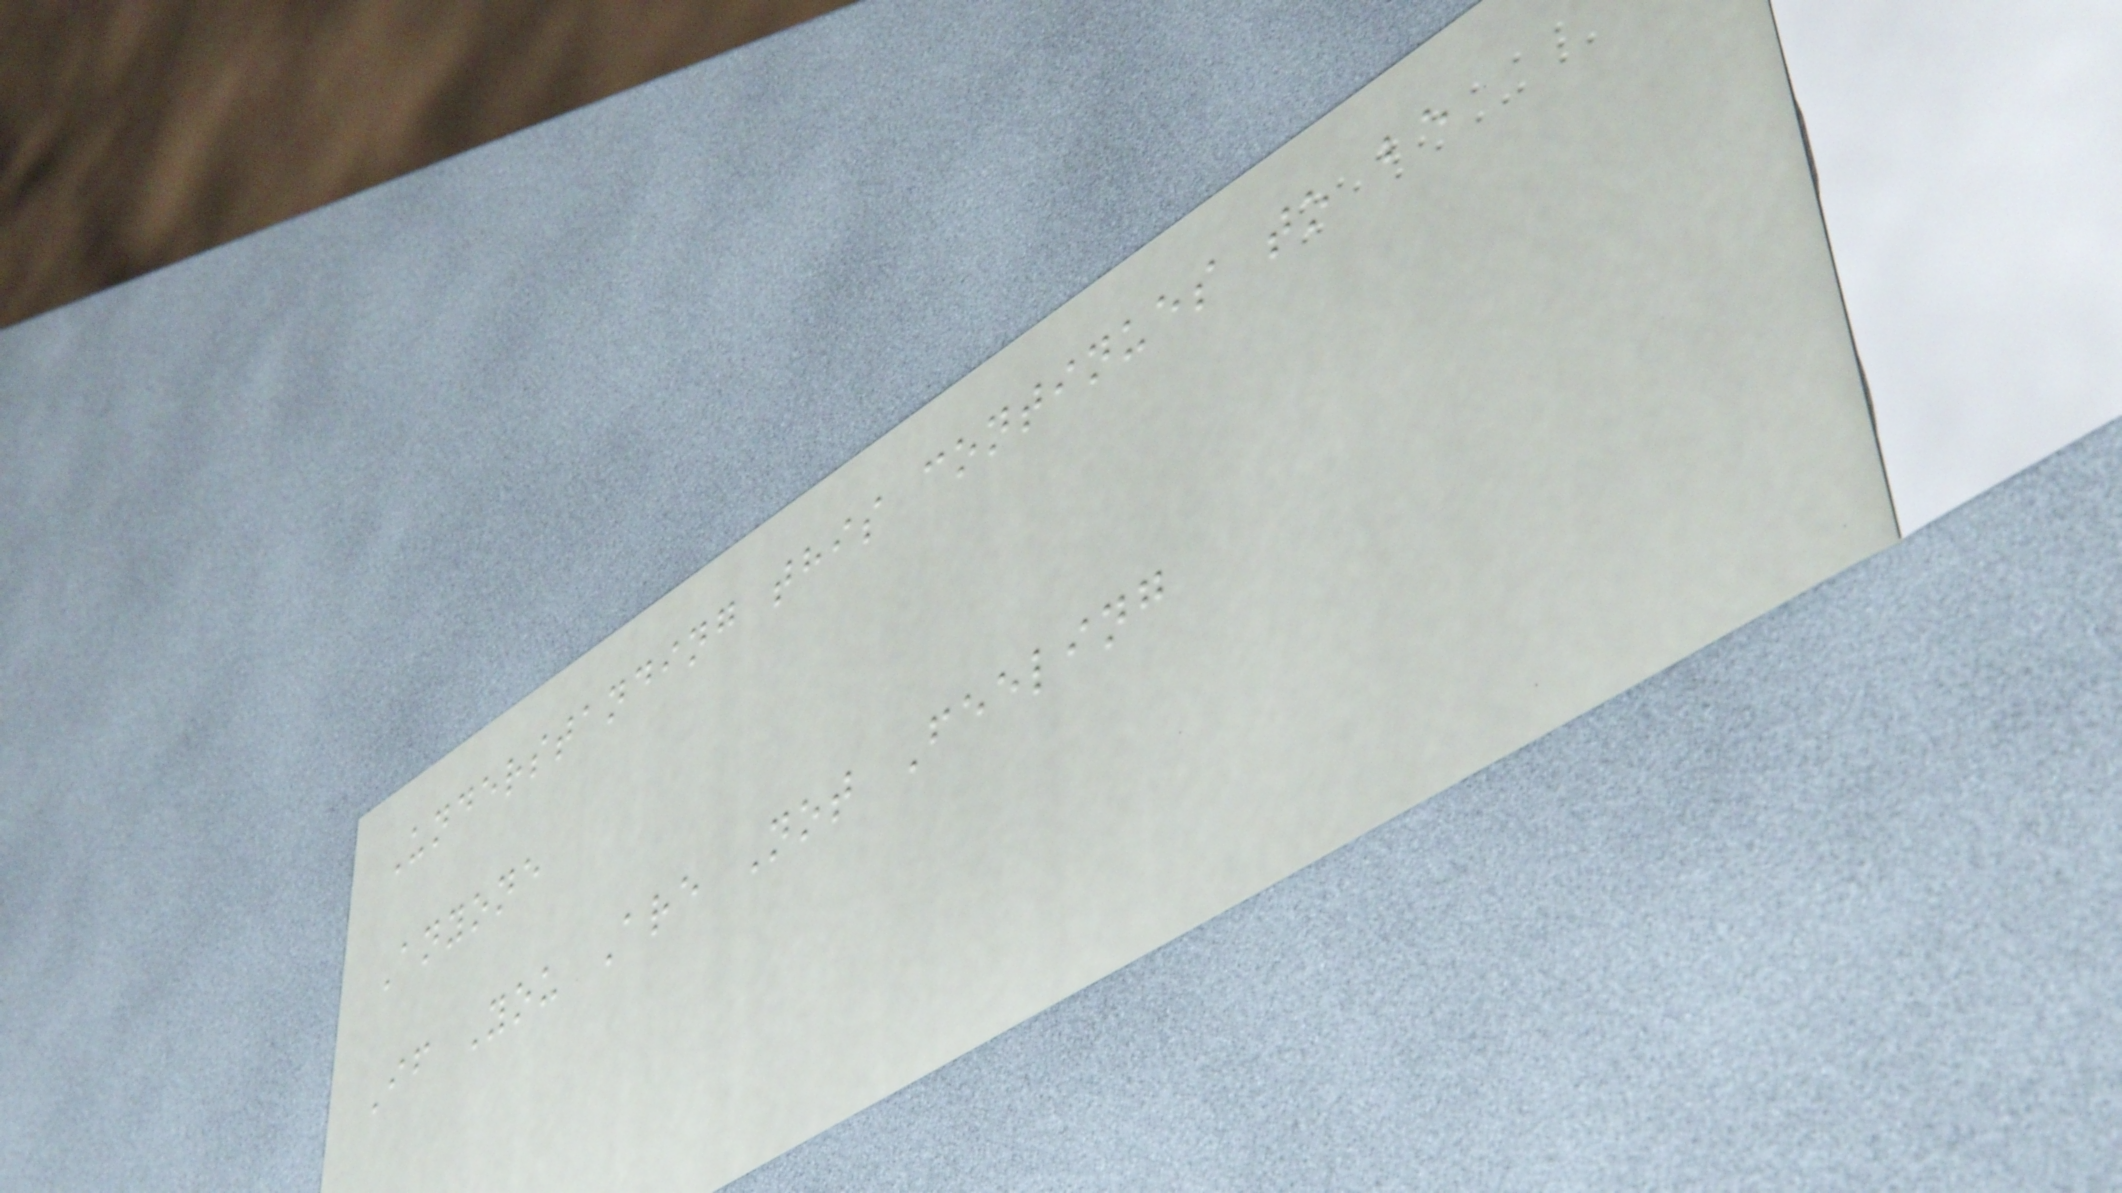Understanding this continues to be
Anyone
If You Are Not Feeling
